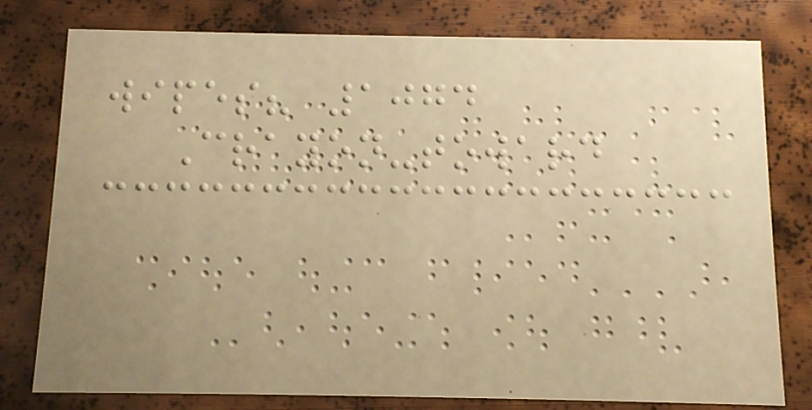wipes? 1074
Crayon-toward
